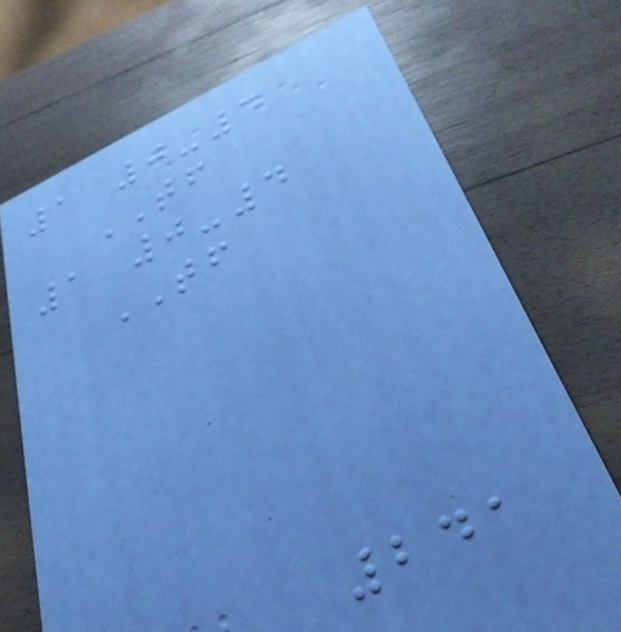1 0-4
TF
1 0-4
TF
241
